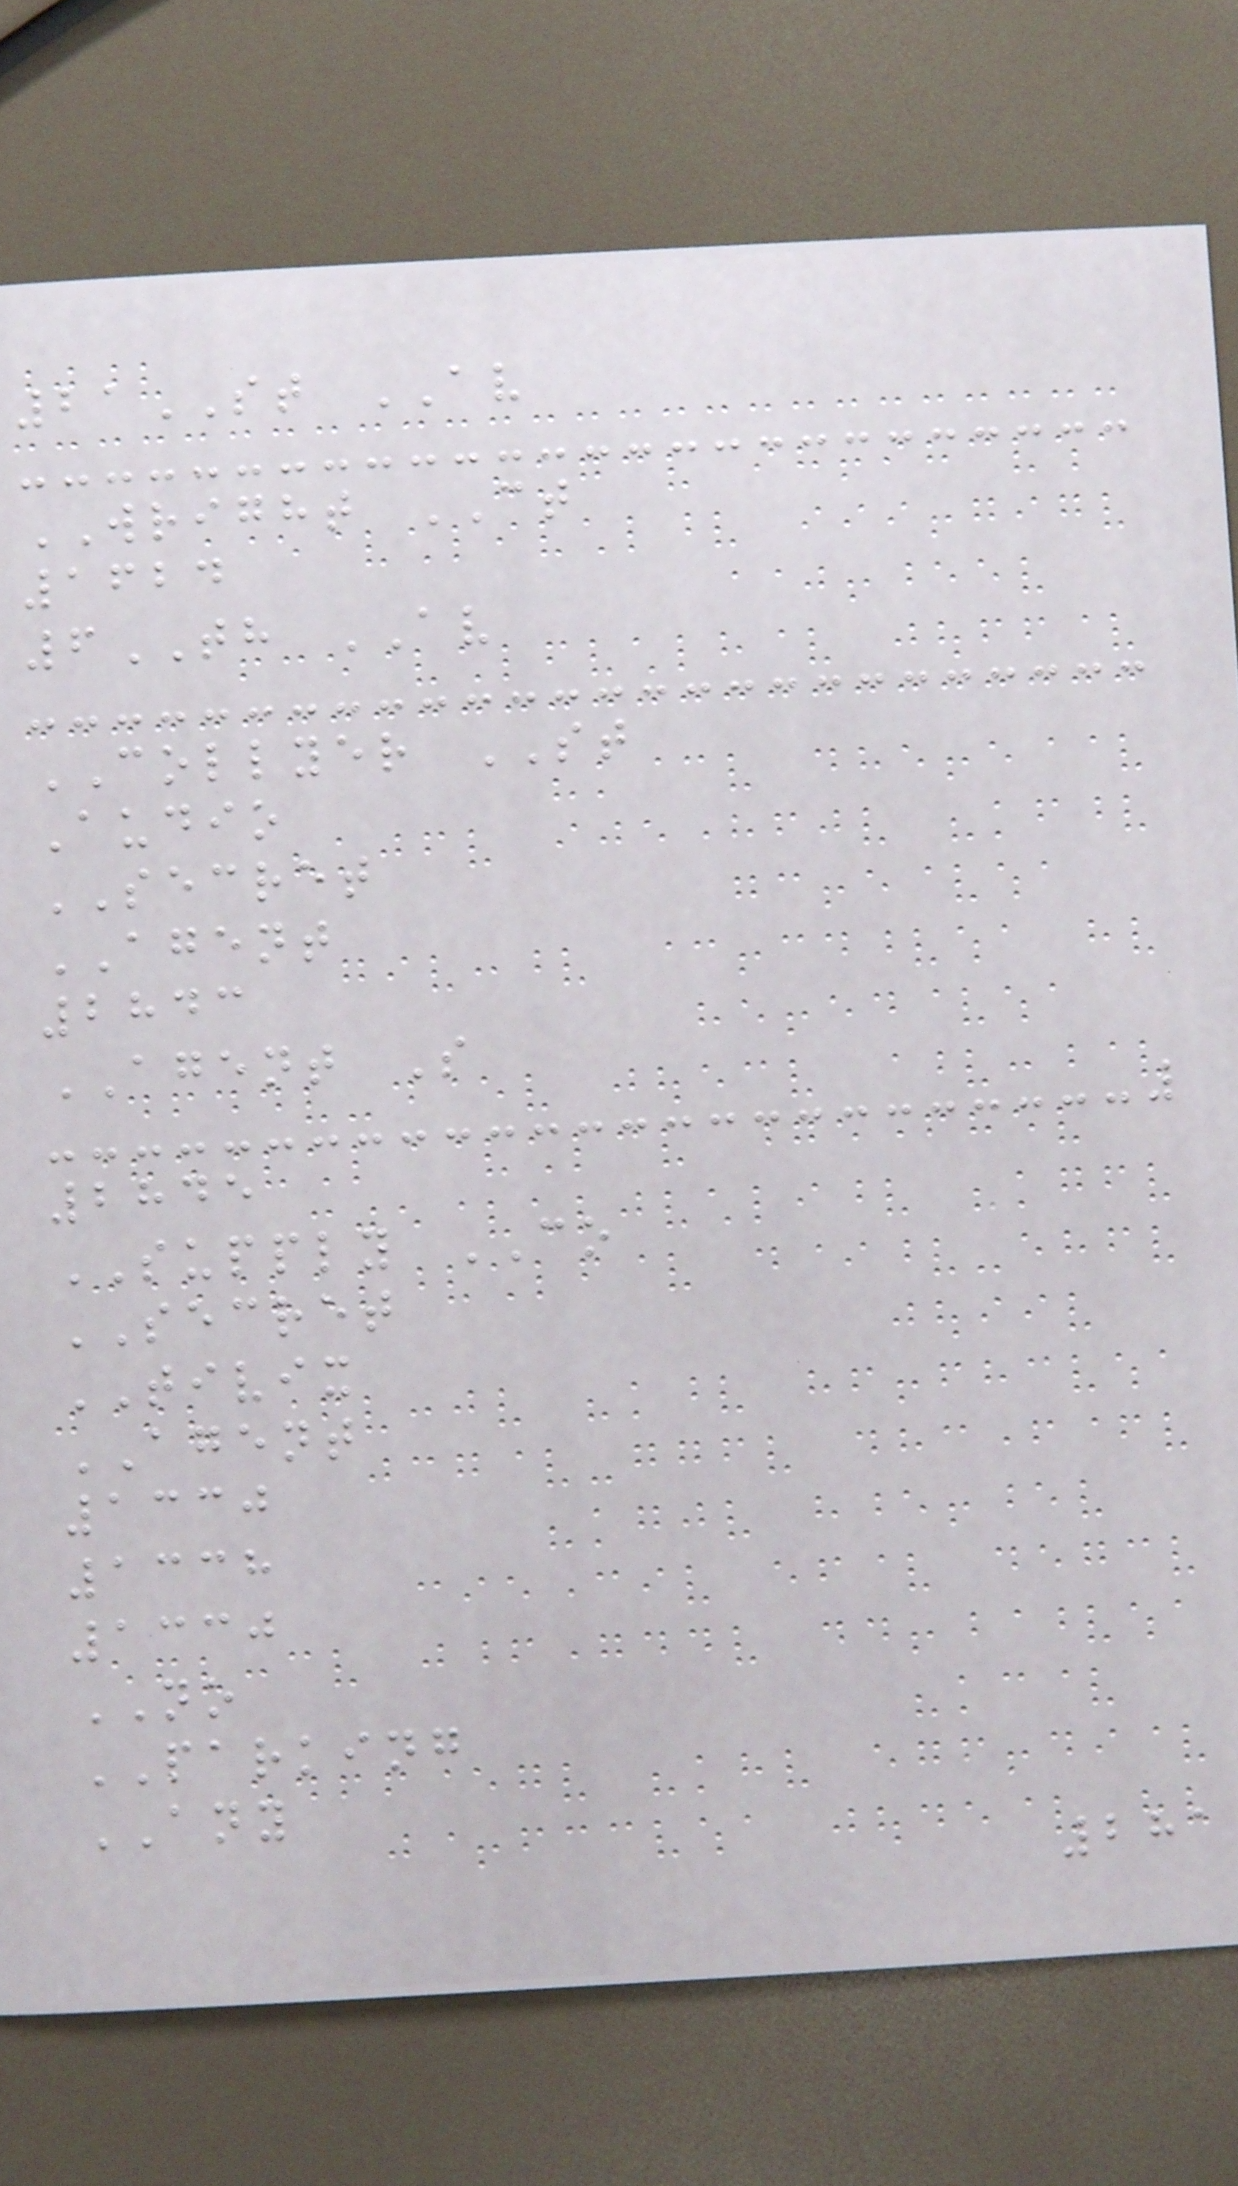21ST AV
WRIGHT CT
1624
6TH AV
COLLYER ST
Audio
SECRET
AGENT
2843
AGENT S
2845
SUPPLY CO
SECRET
TIVIX
AGENT
1330
1338
1330
NO
PARKING
ANY
281
